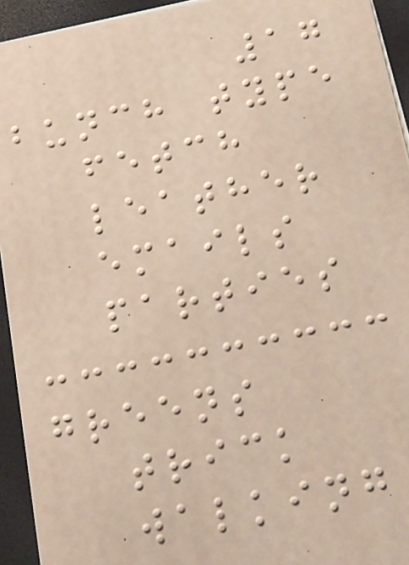17
bunch type
fetch
leather
emails
parties
greens
trick
walking
